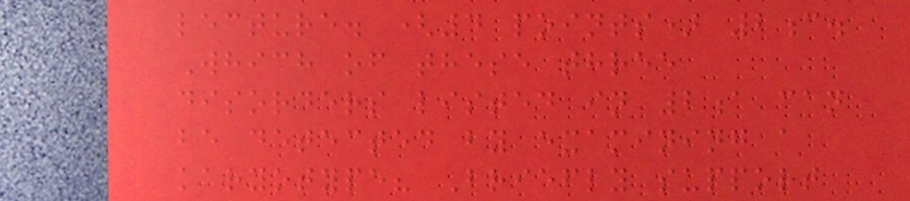lecture. (4 points) 2c.
Which of these three
disorders listed in 2a can
be detected by examining a
karyotype? Briefly support
